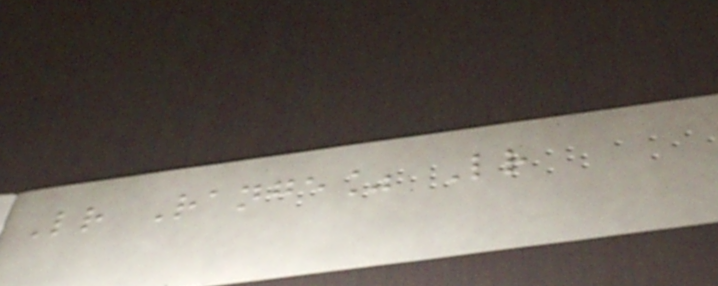Letter Range% Letter
